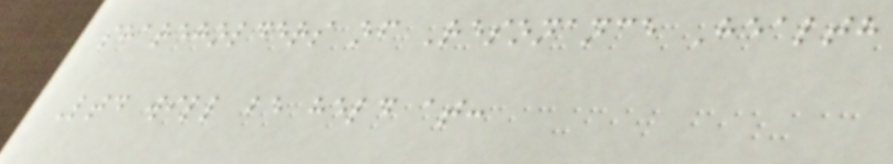shareholders of Resonance Health
Ltd will be held at:
